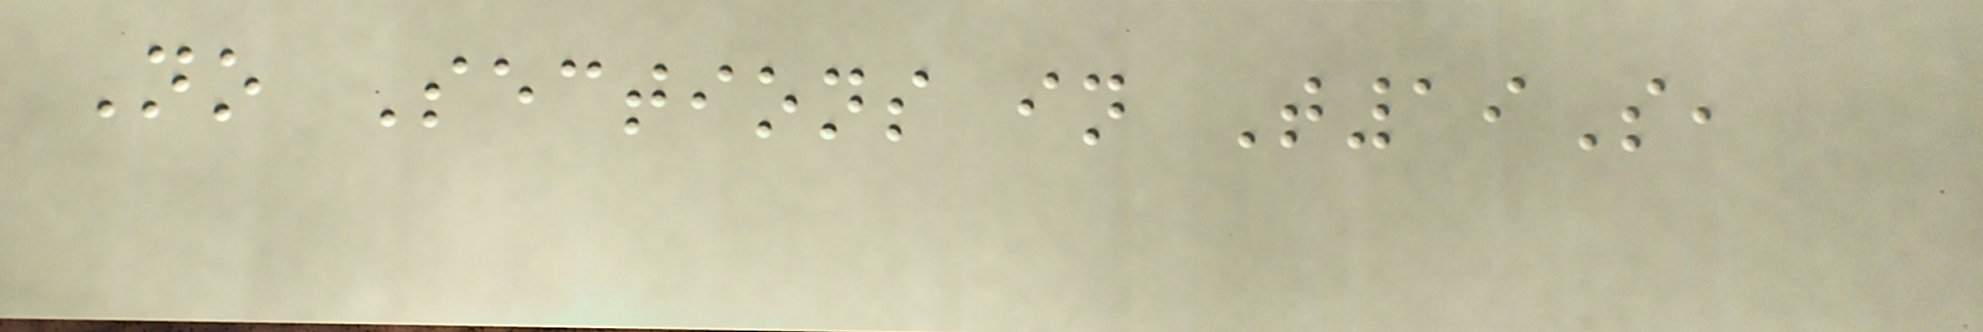No Sections in T19S,
